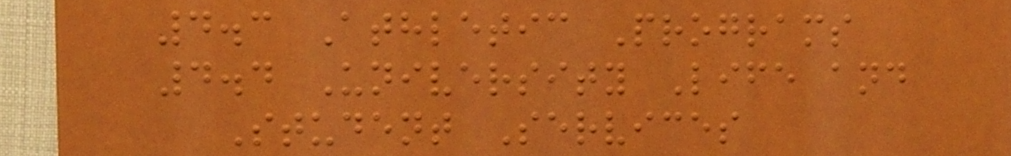4.3 Athletic Programs
4.4 University Life and
Student Services
